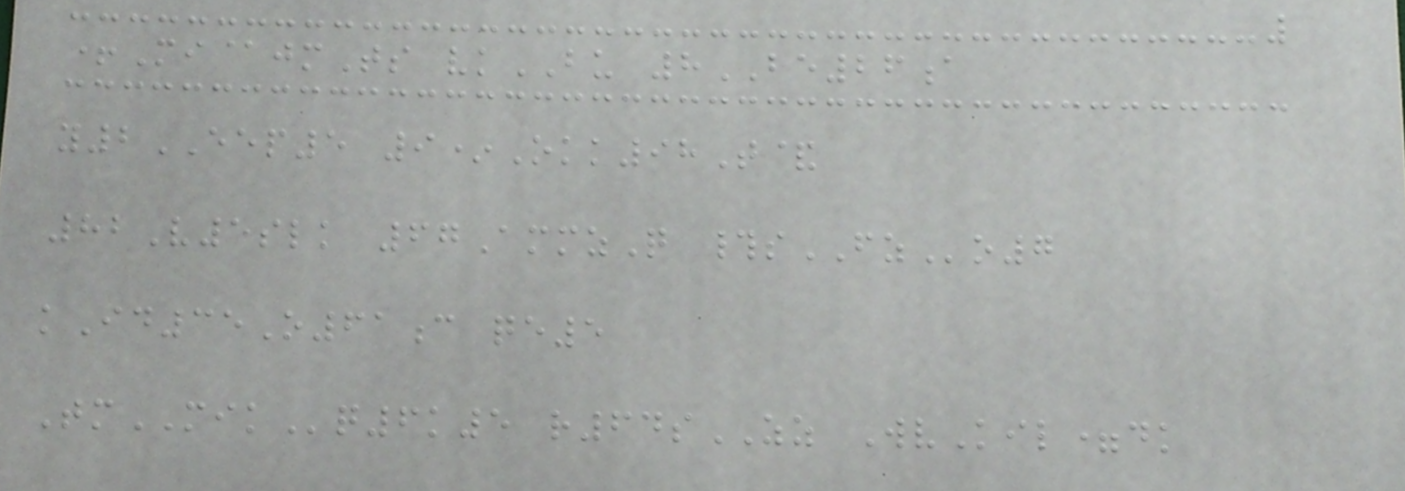+Mi@jmTs vkBU 8BE26a
y2EEP5 9*Okk98T&
82V5slk 67AmmzQ #sFZo7
kId35O61c qe5
TmMIKq6k5 r64sZZ WvKil=dk
